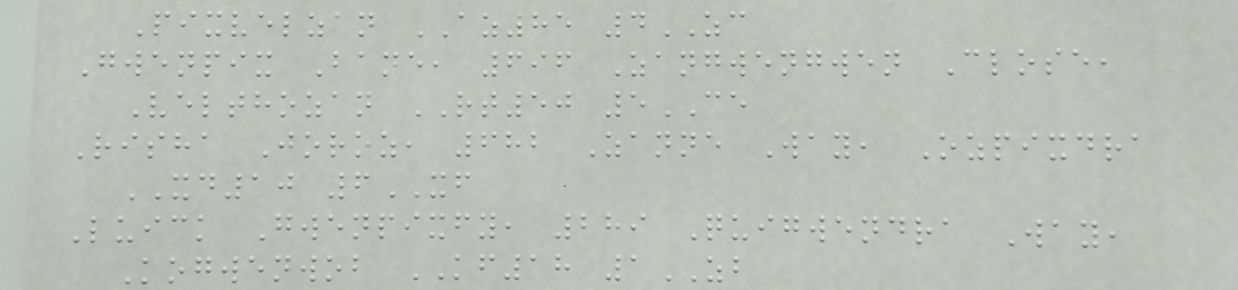Pixvelzan AZ85 4ZC
Gwenpix Bane, 696 Zangwengwen Close,
Velthozan RT50 5CE
Risha Joroz, 682 Zanne Way, Ozpixdra
XD10 6XF
Luick Gwenpixfy, 289 Quigwendra Way,
Kogwenwob KF18 1ZB
